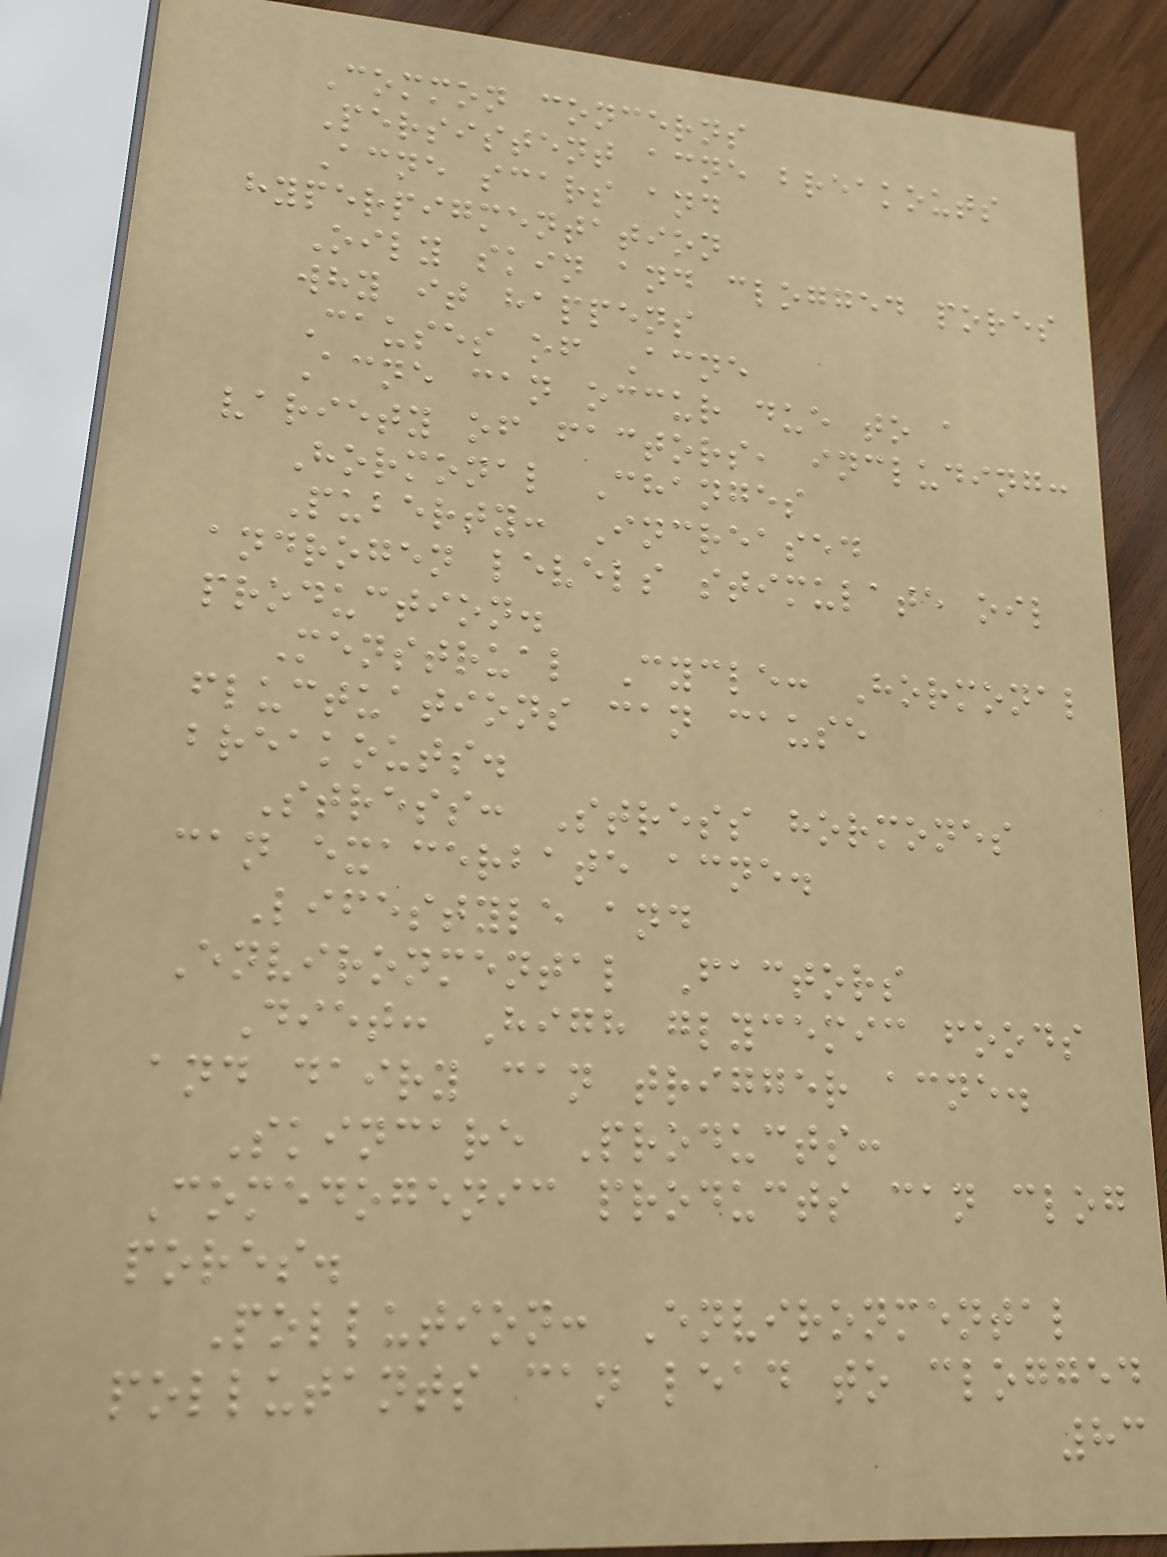Common concerns
Persistent acne breakouts
Acne scars and
hyperpigmentation
Oily skin and clogged pores
why it happens
Causes of Acne
Acne can occur due to a
variety of factors, including:
Hormonal Changes
Puberty: Increased
androgen levels stimulate oil
production.
Menstrual Cycle: Hormonal
fluctuations can cause
breakouts.
Stress: Stress hormones
can exacerbate acne.
Lifestyle and
Environmental Factors
Diet: High glycemic foods
and dairy can trigger acne.
Skincare Products:
Comedogenic products can clog
pores.
Pollution: Environmental
pollutants can lead to clogged
83
